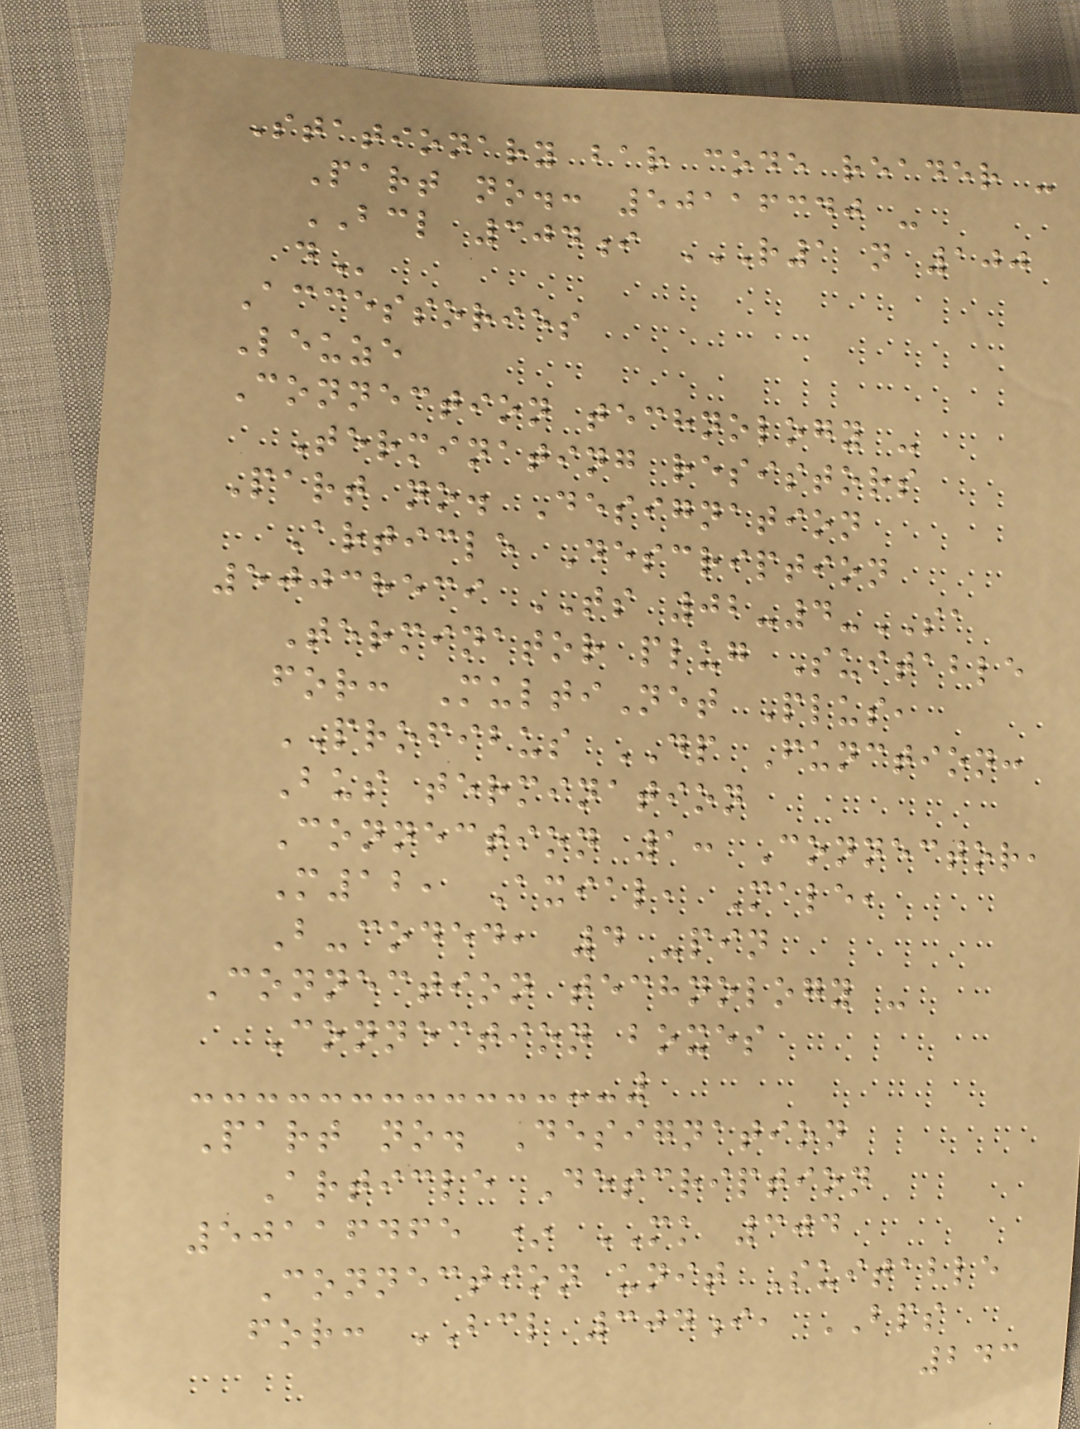Stationary bar code reader -
Part no.: 50116340 -
BCL 304i R1 N 100
D
Accessories
Leuze
Connection technology -
Terminating resistors
Part no. Designation
Article Description
50038539 TS 02-4-SA
Terminator plug Suitable
for: MultiNet Plus,
PROFIBUS DP Function:
Bus termination
Connection 1: Connector,
M12, Axial, Male,
B-coded, 4 -pin
Connection technology -
Connection boxes
Part no. Designation
Article Description
50116465 * MK 304
Connection unit Suitable
for: BCL 304i, BPS
243
